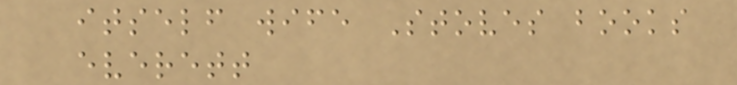itself wife Stoves books
everett
